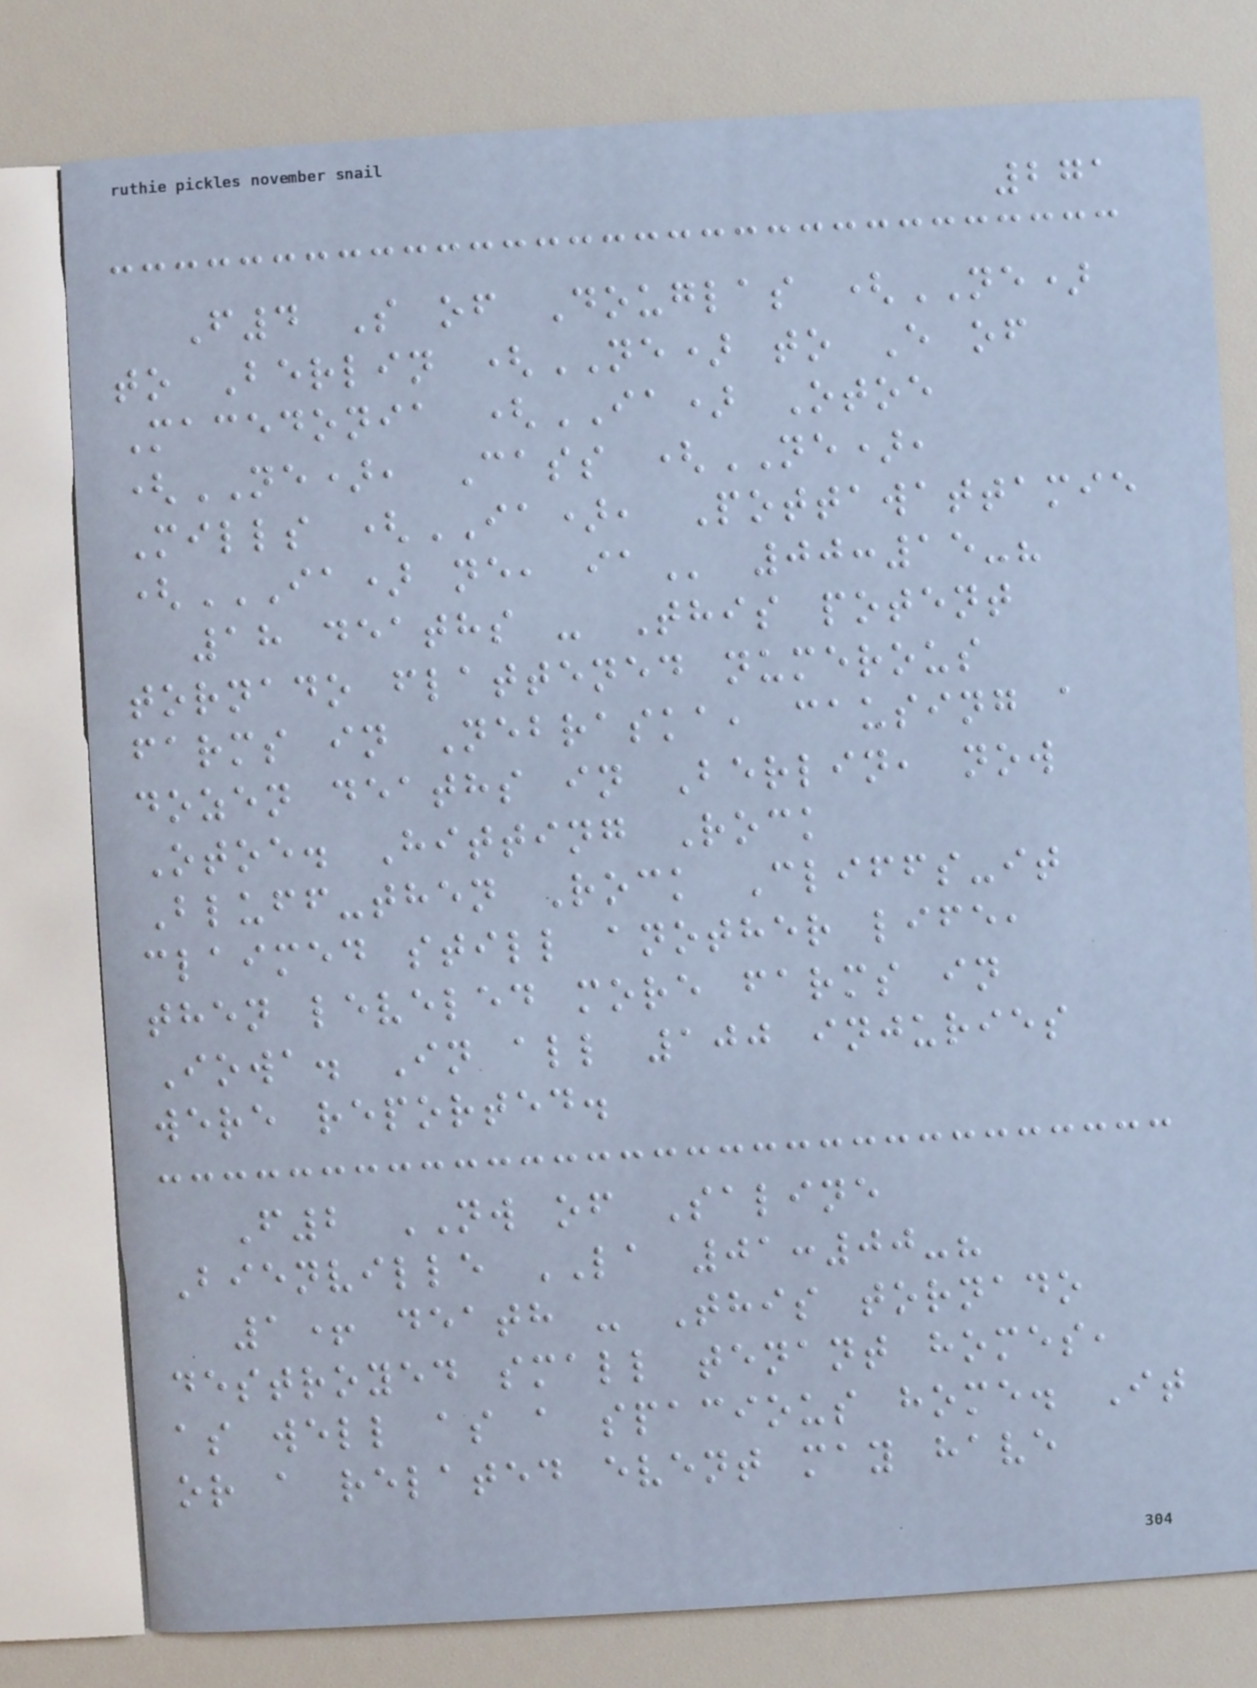271
F4 S of Douglas (NE)
to Berlin (NE) to E of
Macedonia (IA) Otoe
(NE), Cass (NE),
Mills (IA), Pottawattamie
(IA) NE, IA 00:15-?
18 deaths - This potent
tornado flattened numerous
farms in Nebraska, causing a
dozen deaths in Berlin, now
Otoe. Hitting Rock
Bluff-then Rock Cliffs-it
claimed still another life,
then leveled more farms in
Iowa. In all 100 injuries
were reported.
F2 NW of Saline
Bienville LA 01:00-?
1+ death - This tornado
destroyed small tenant homes,
as well as a spacious home. It
or a related event may have
